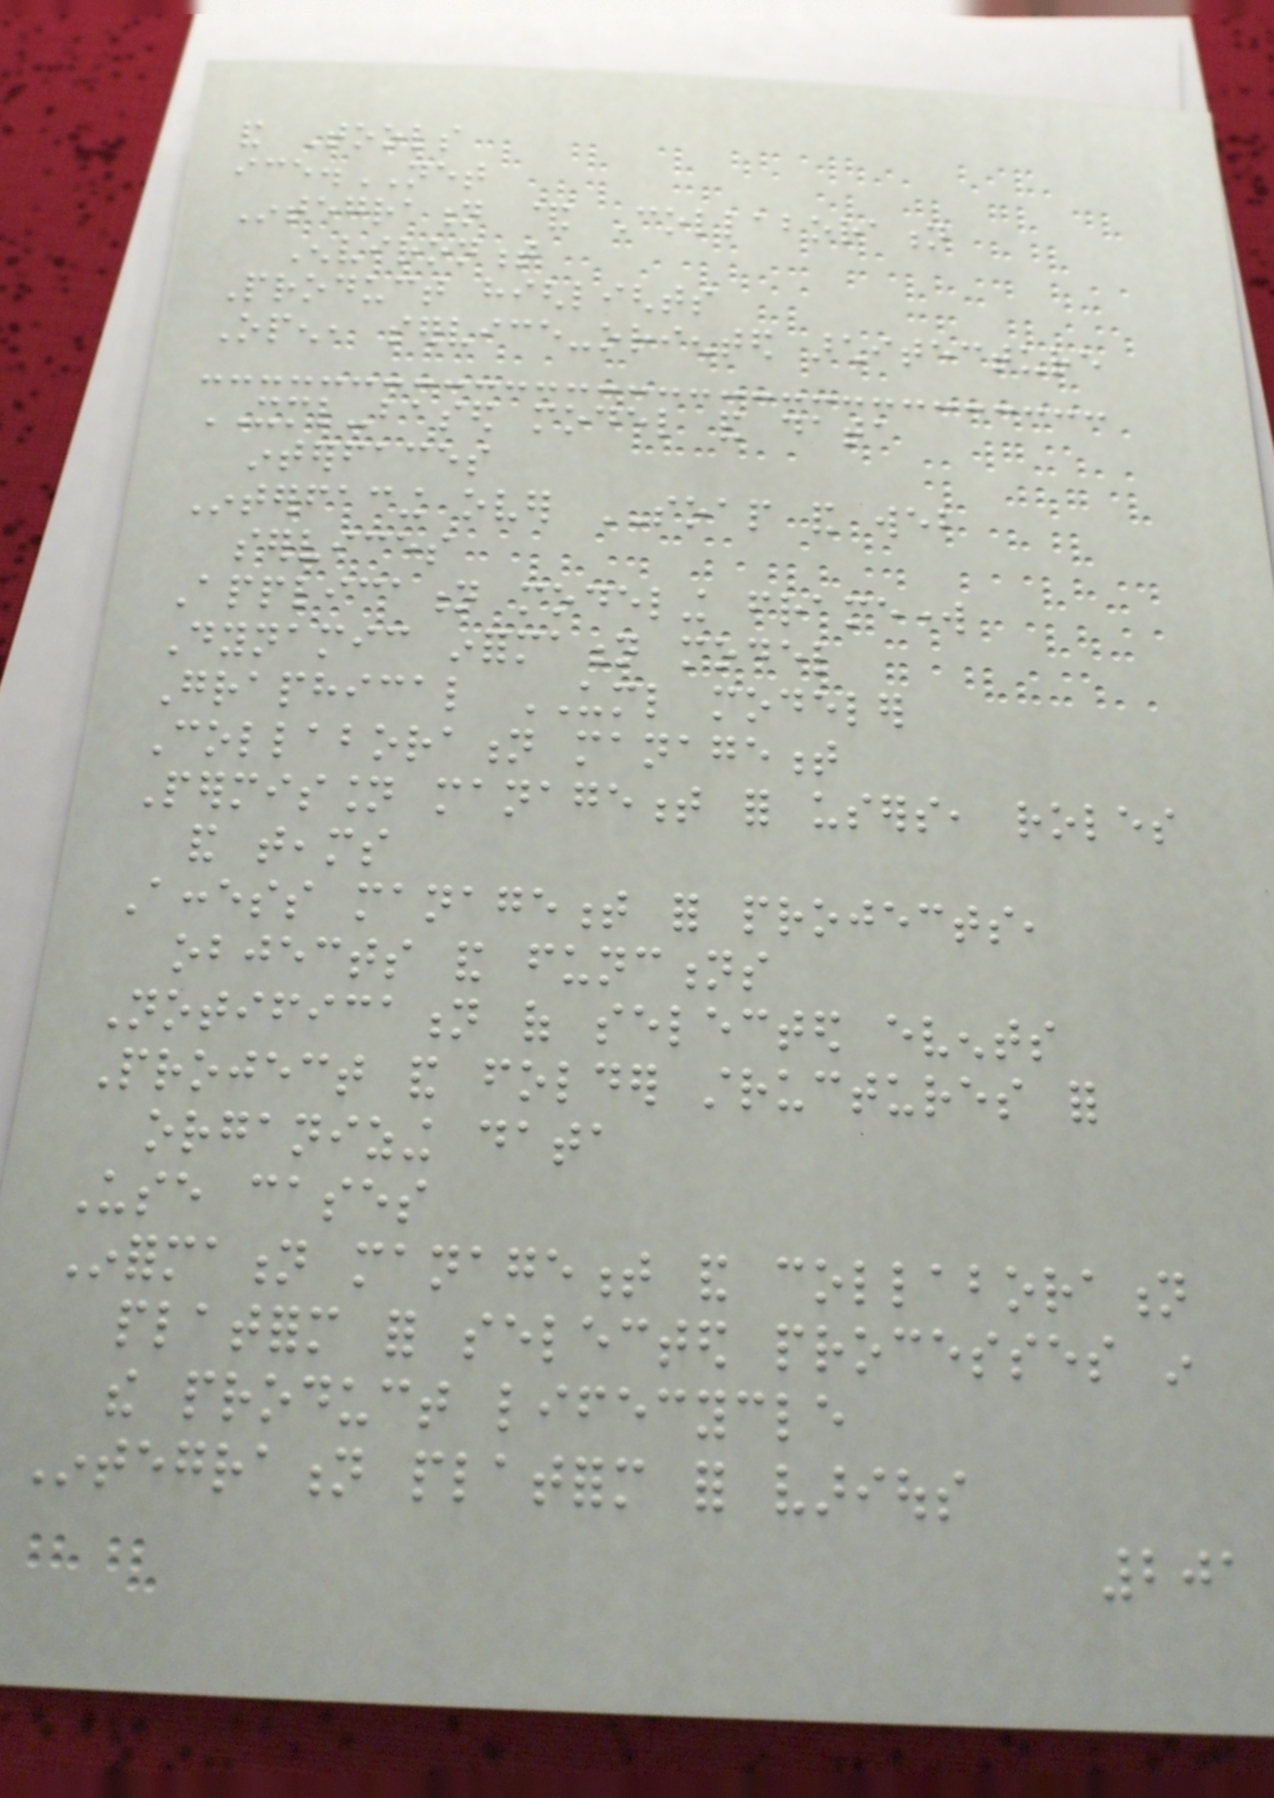and Tools
ice.NET
Integration & Collaboration
Environment
Product highlights
Open, service-oriented architecture
XML-based model and data
interfaces
Interfacing over SOAP and web
services
Application modeling framework
Dynamic information model
Graphical UML modeler
Collaboration management
Permission management for users, roles
and teams
Access management for projects,
objects and functions
Notification of selected events
Project and folder structures for
organizing data
Use cases
Information management and collaboration
platform for selected processes in
the product lifecycle
Integration platform for various
201
